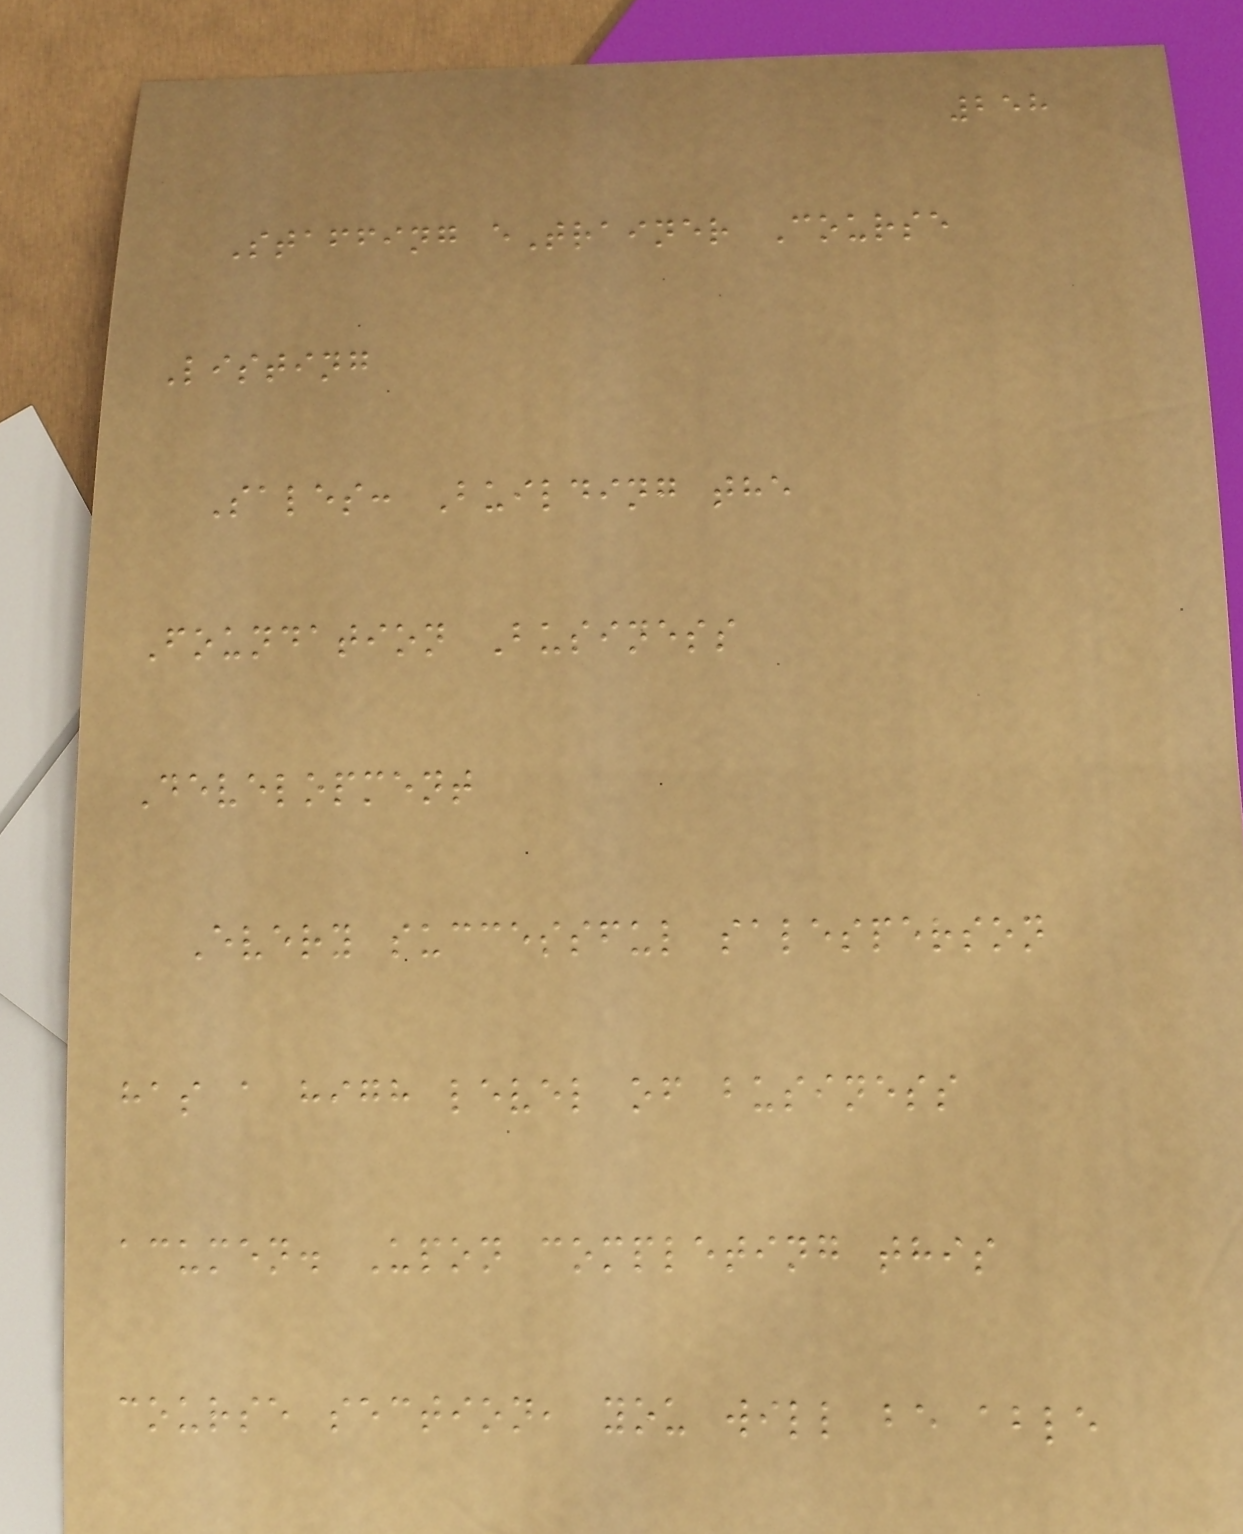258
Staffing eTrainer Course
Listing
Sales: Building the
Foundation Business
Development
Every successful salesperson
has a high level of business
acumen. Upon completing this
course section, you will be able
